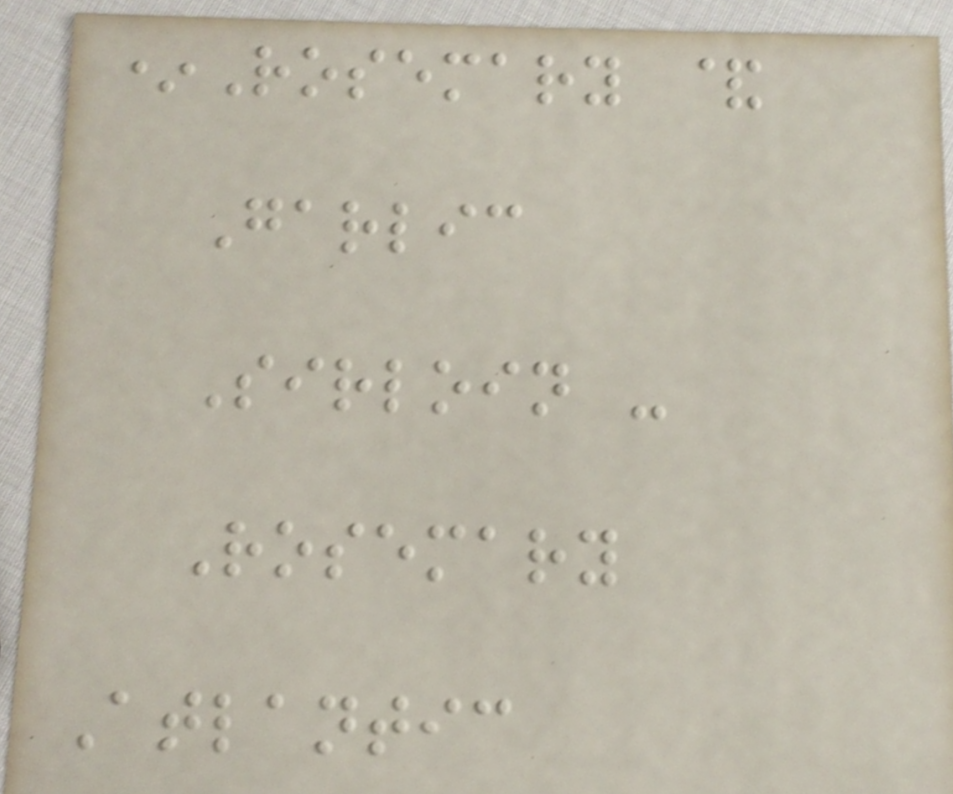*Rosemary &
Garlic
Sirloin -
Rosemary
Atlantic
